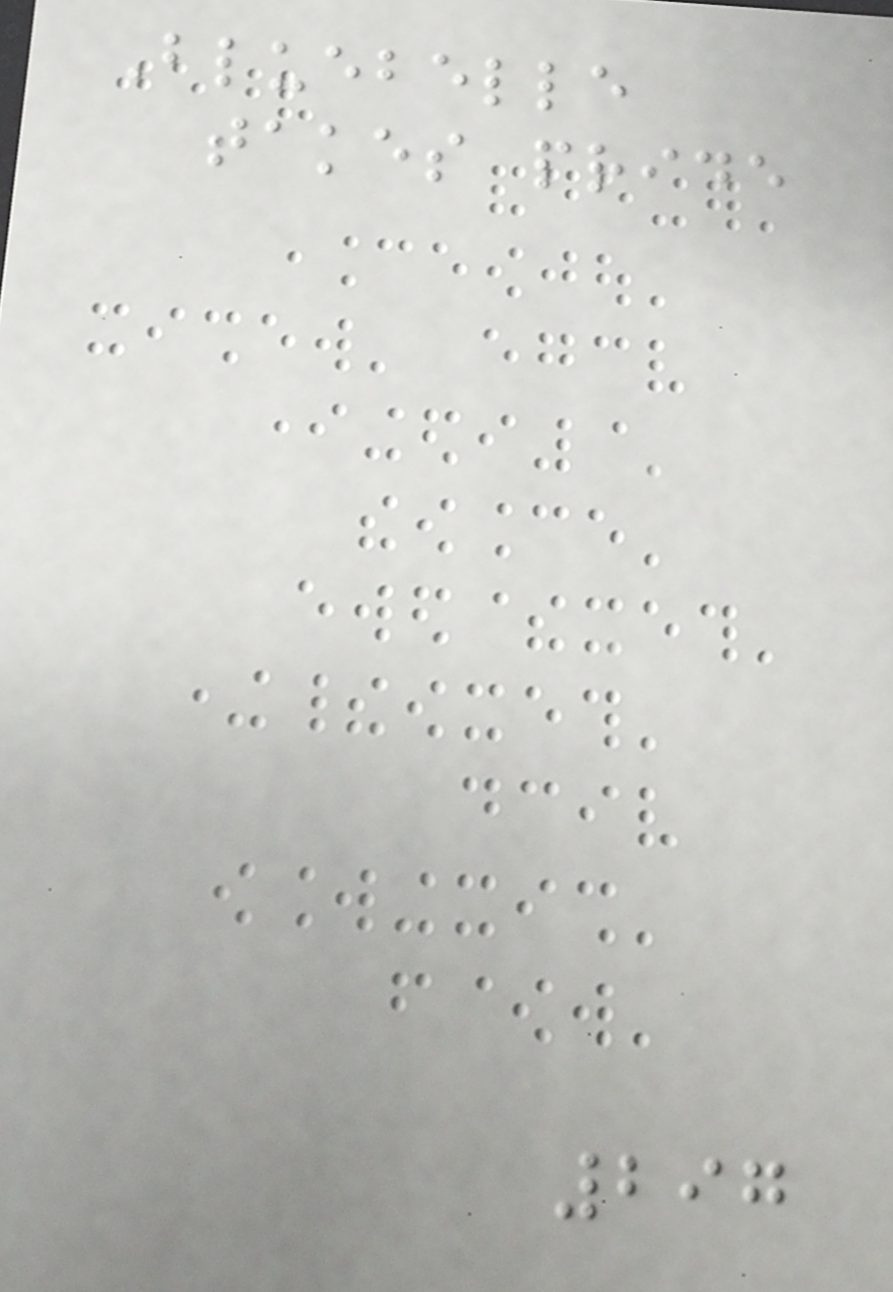Bluebelle
takes pride
297
